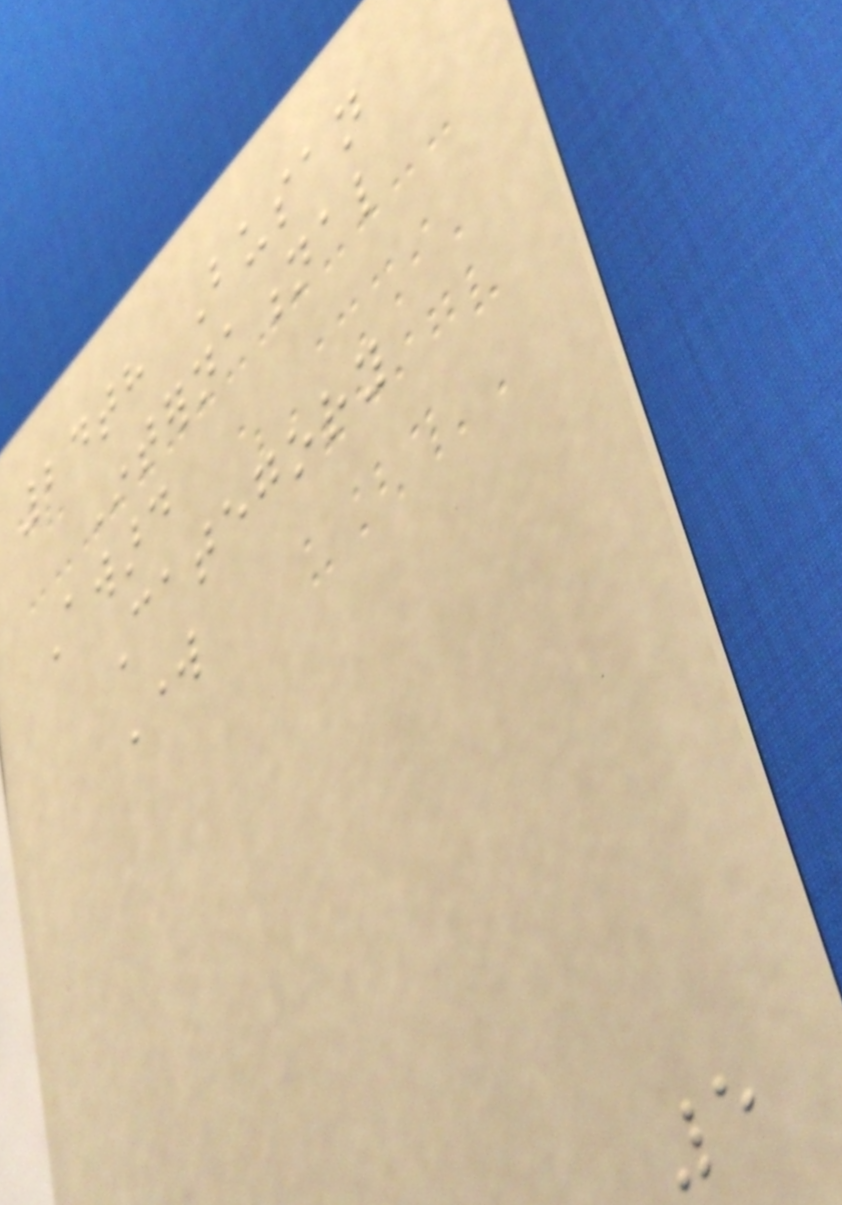24th Busan
International
Award
Category
Work
5
